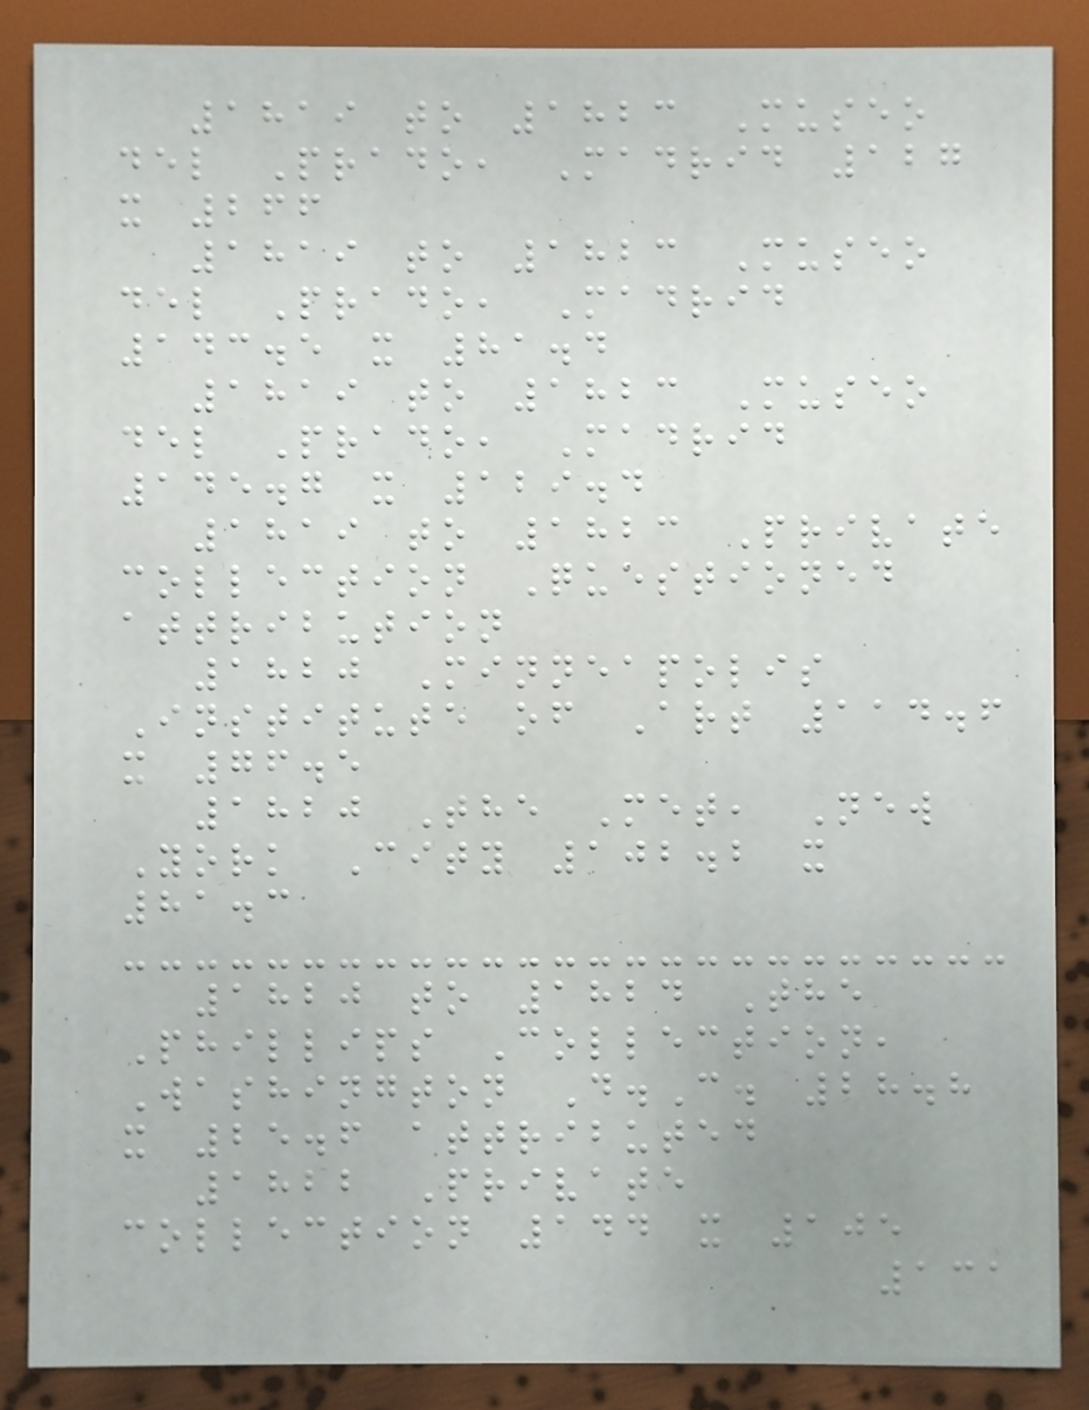1819 to 1823 Museo
del Prado, Madrid 127
x 266
1819 to 1823 Museo
del Prado, Madrid
143.5 x 81.4
1819 to 1823 Museo
del Prado, Madrid
145.7 x 129.4
1819 to 1823 Private
collection Questioned
attribution
1820 Minneapolis
Institute of Art 114.6
x 76.5
1820 The Met, New
York City 102.2 x
81.3
1820 to 1824 The
Phillips Collection,
Washington D.C. 28.8
x 25.6 attributed
1822 Private
collection 144 x 105
131
